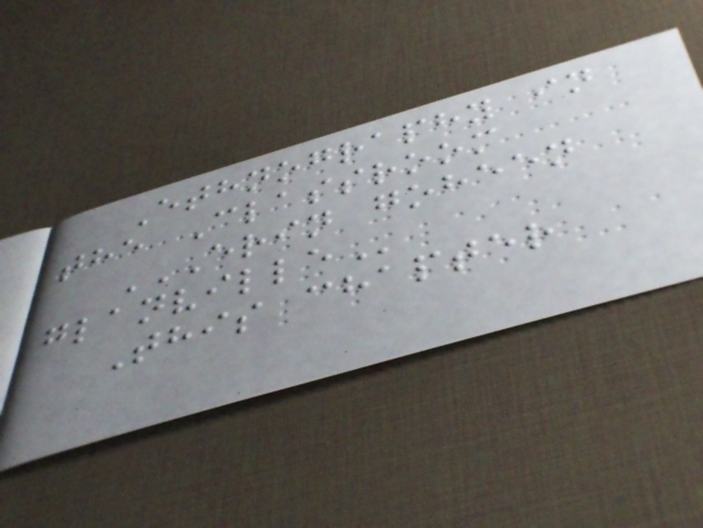Ethnography in
the Classroom
ERIN GOHEEN
GLANVILLE
This chapter
